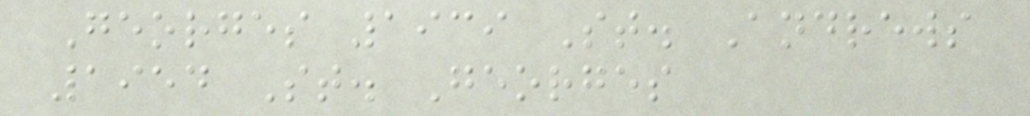Georges 1939 St. Andrews
1954 St. Georges
